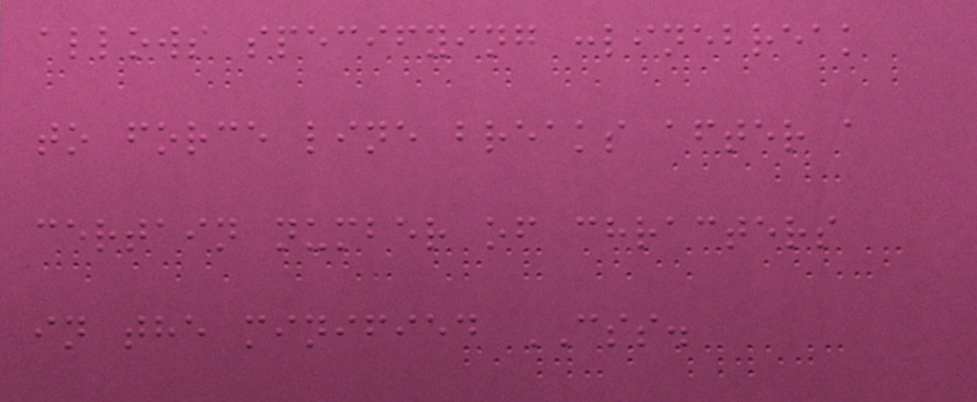allows specifying :linebreak
to force line breaks after a
certain number of chracters
in the minified CSS.
